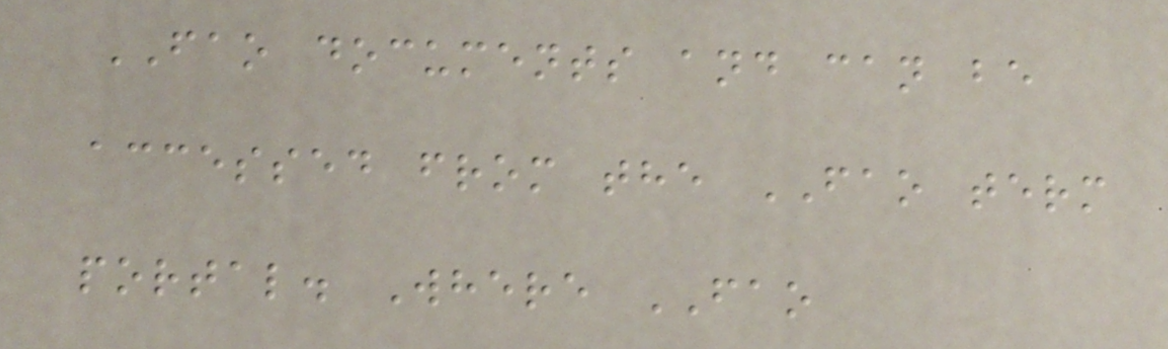FAO documents and can be
accessed from the FAO term
portal. Where FAO
